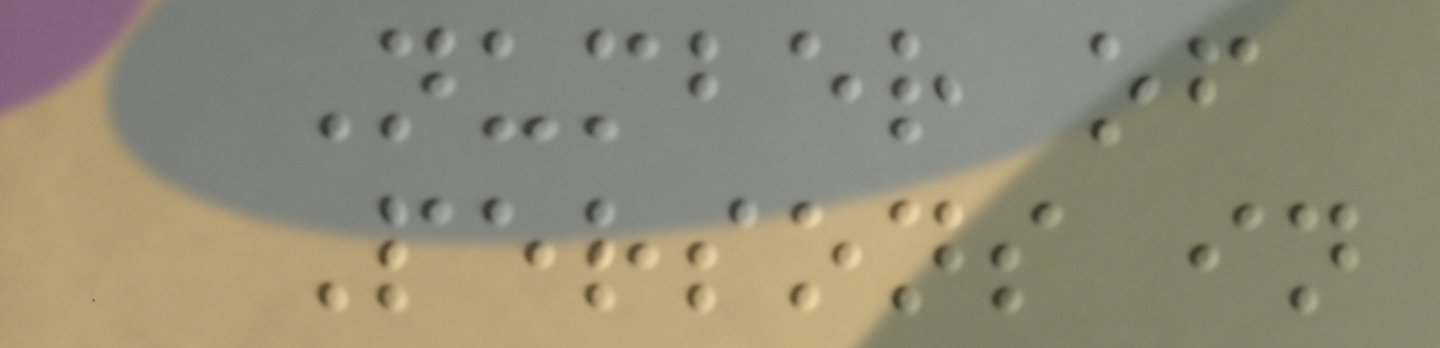Number of
Persons in
